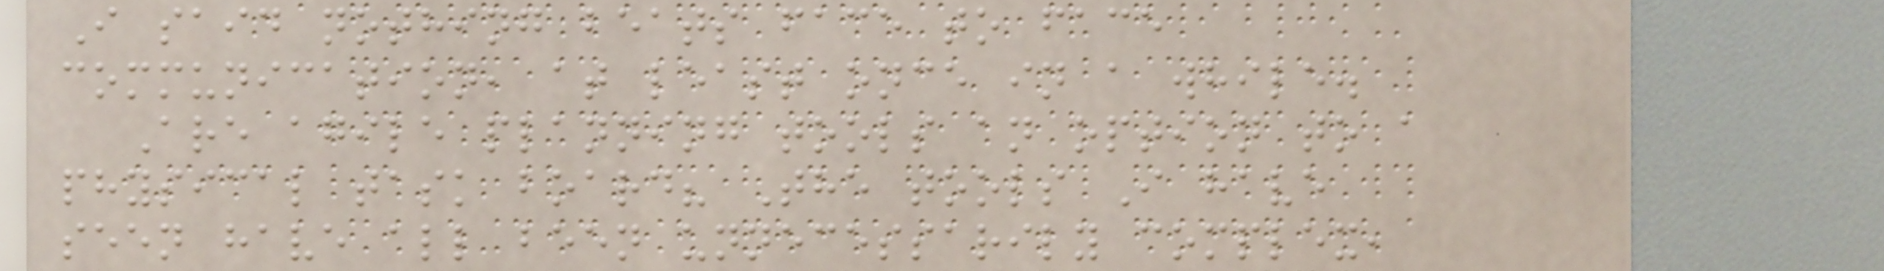I said nothing beats face to face
communication, at least once in a while.
Are agile planning tools an option to a
physical task board? The tools I have
seen have all been unnecessarily complex,
